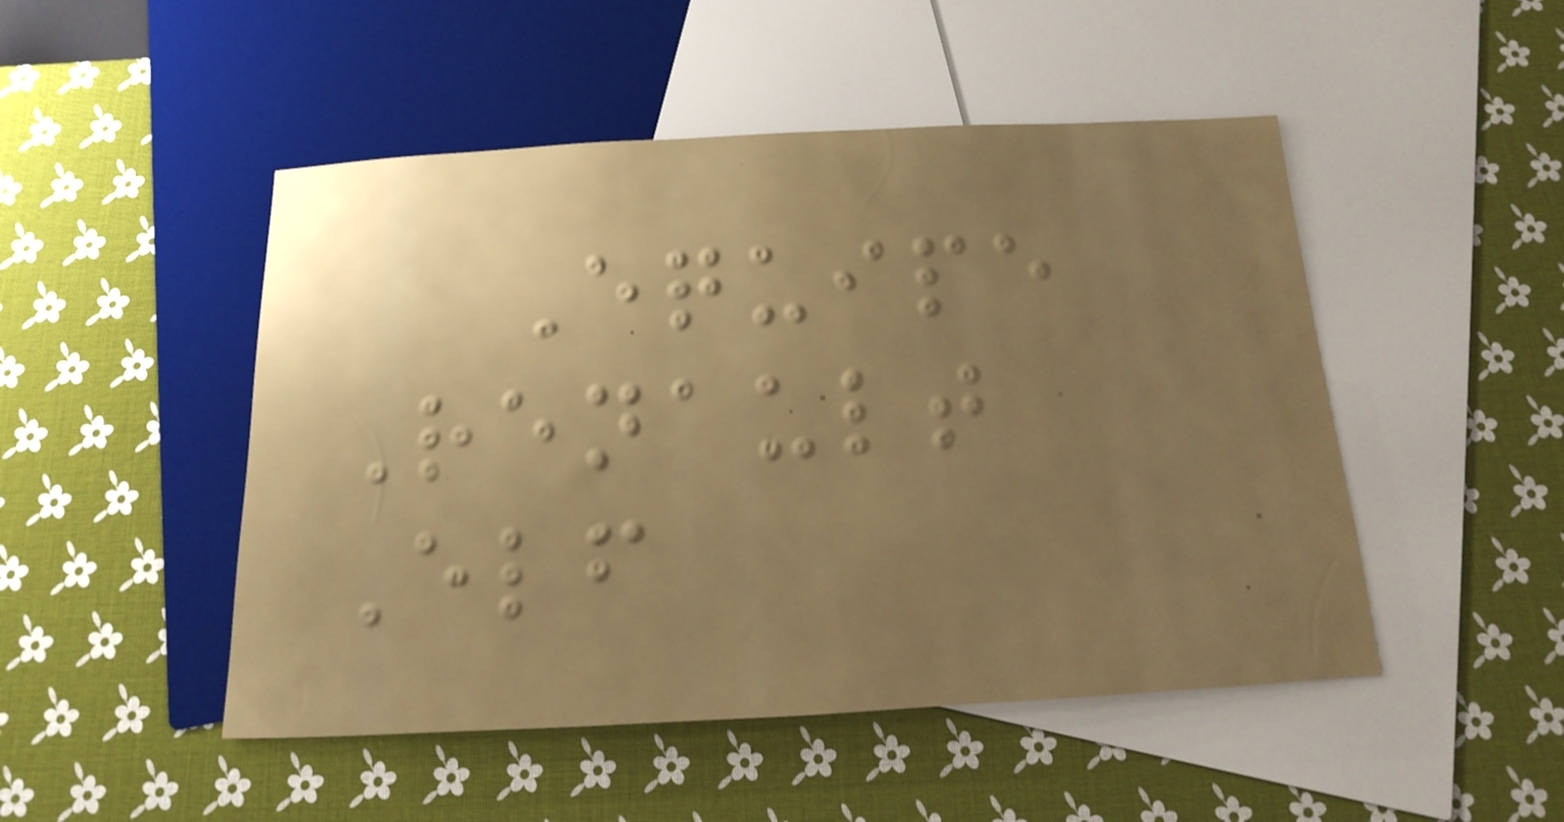Equipe
Renault
Elf
